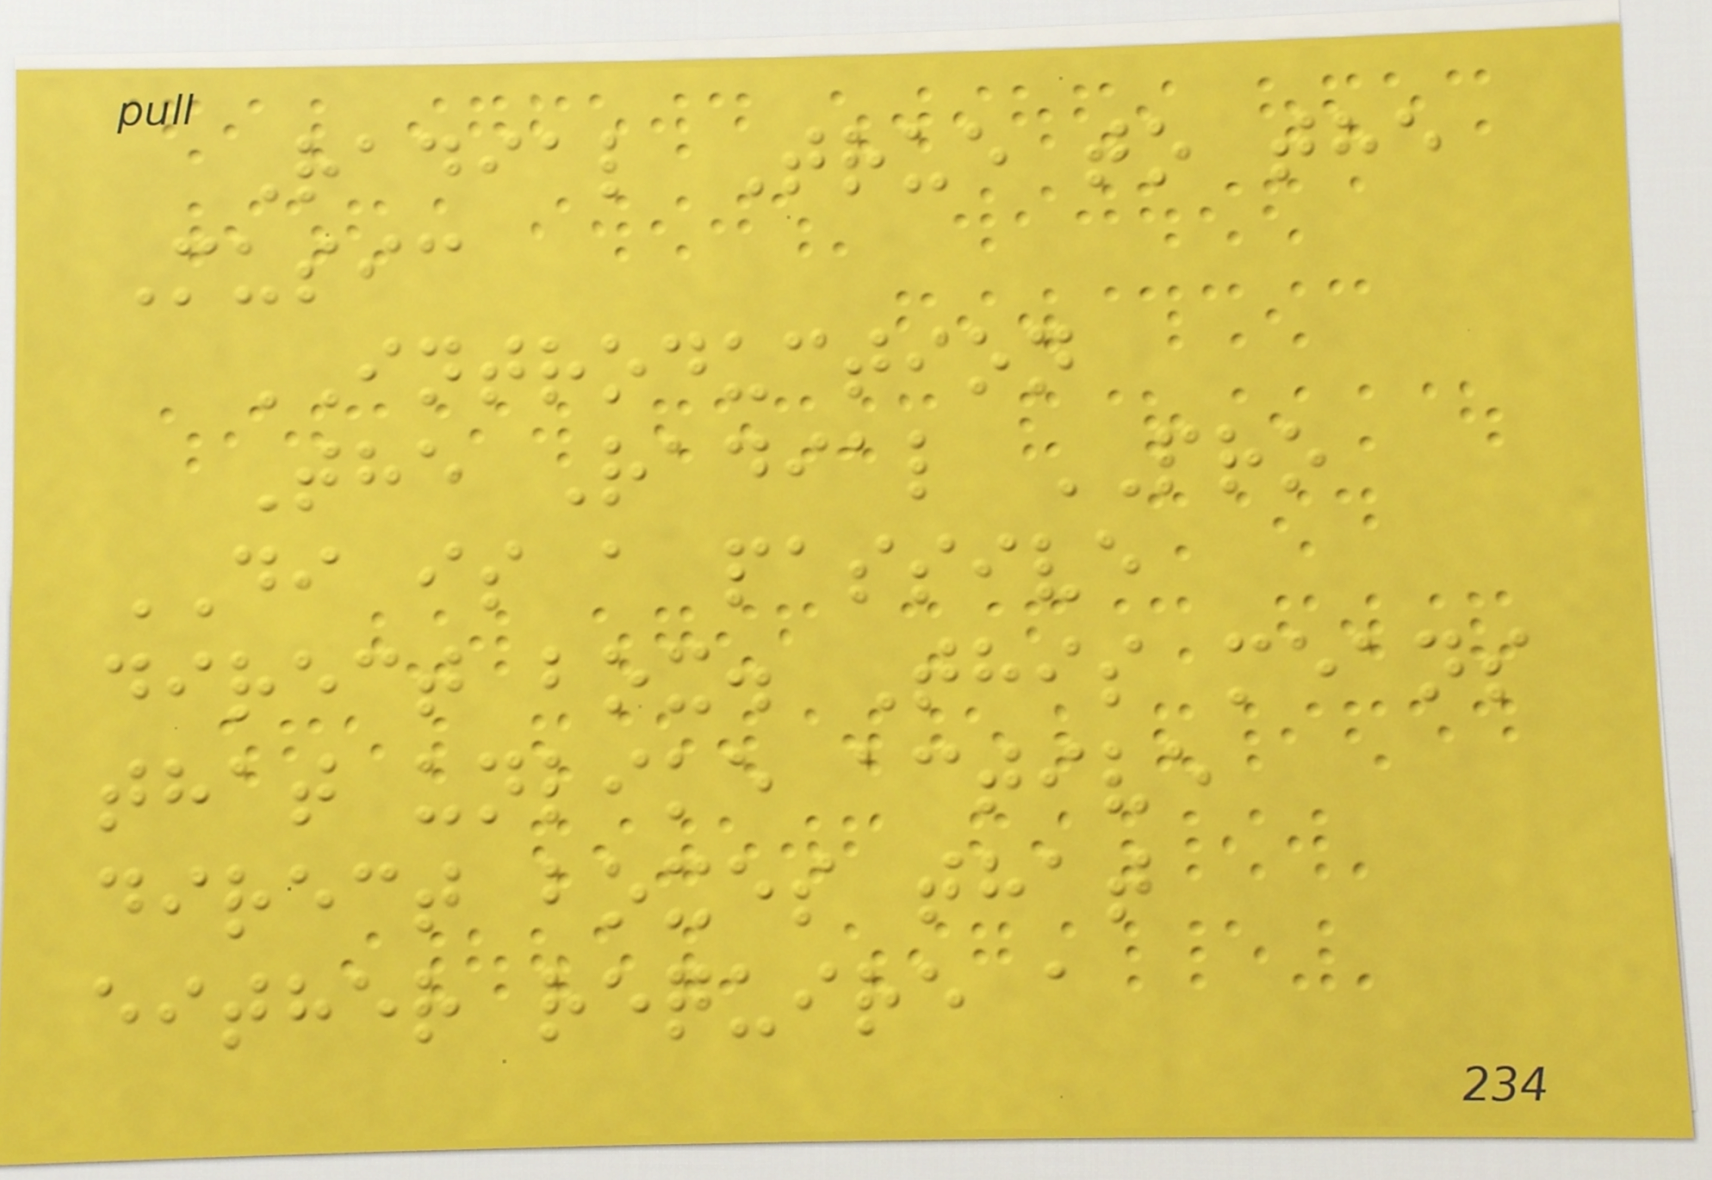Radial True to the
Music
INTRODUCTION
The Radial PRO
DI is a passive
direct box. This means
that unlike active
direct boxes that
either require a
